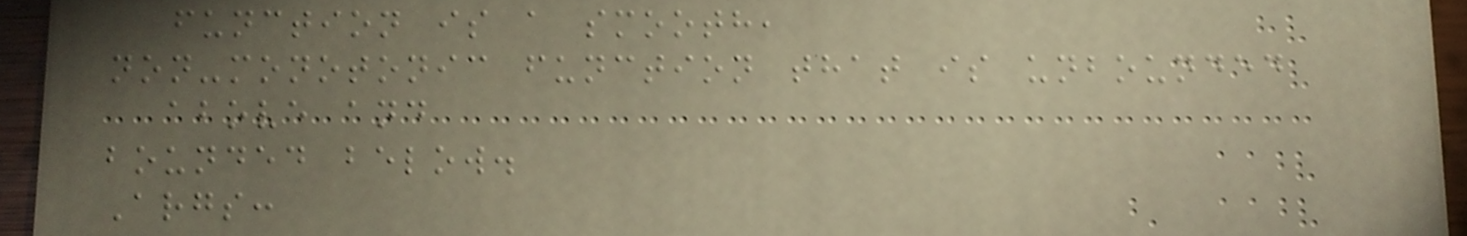function is a smooth,
non-monotonic function that is unbounded
above and
bounded below.
Args:
